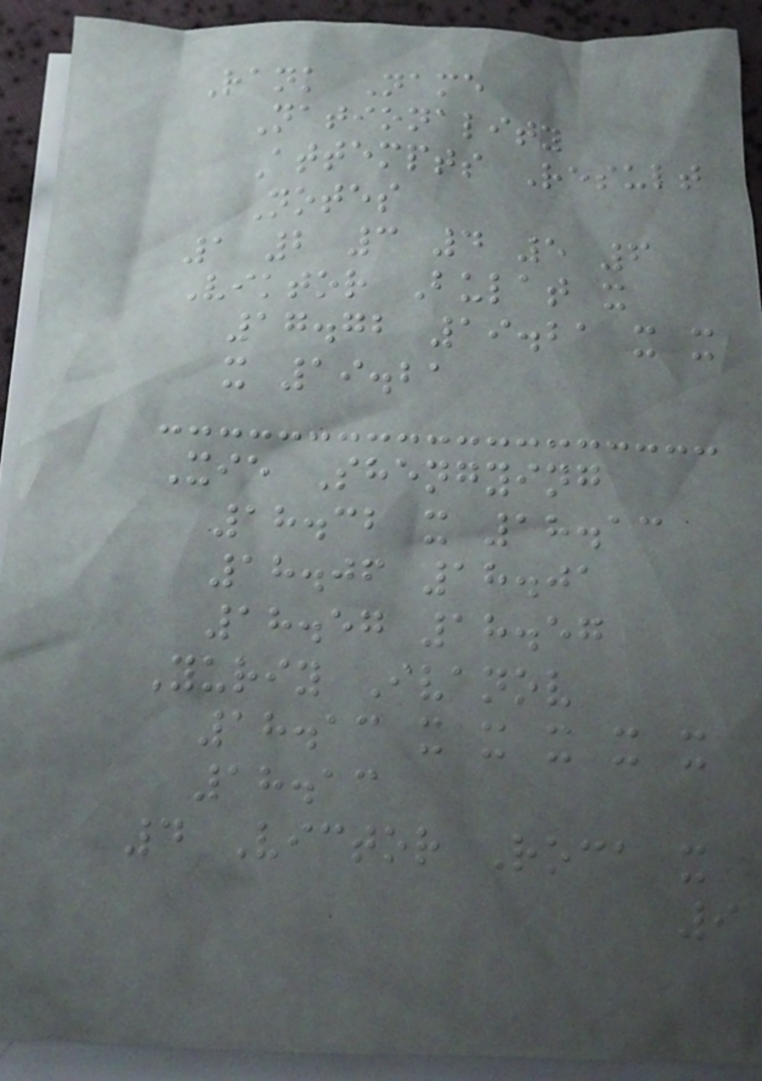Rank Name
Nationality
Attempts Result
Notes
1 2 3 4 5 6
Viktor Bulat x
17.72 19.21 x x
x 19.21
Xie Shengying
18.32 x 18.13
18.06 18.01
18.57 18.57
Yuriy Ivanov
18.13 x x x x x
18.13
4 Victor Roca x
9
